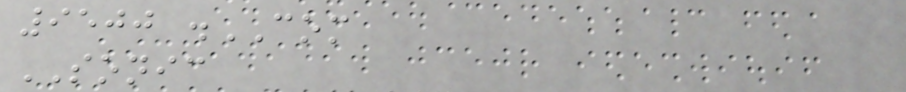9500 .COM
SONIC
